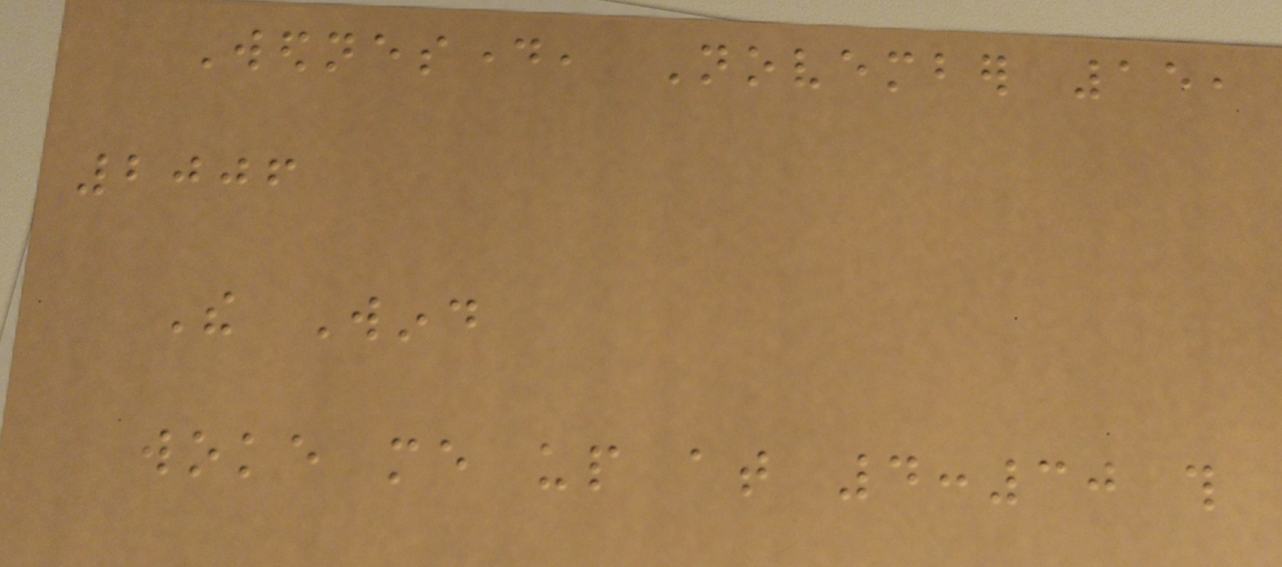Wednesday, November 15,
2006
The Wind
woke me up at 4:30 this
